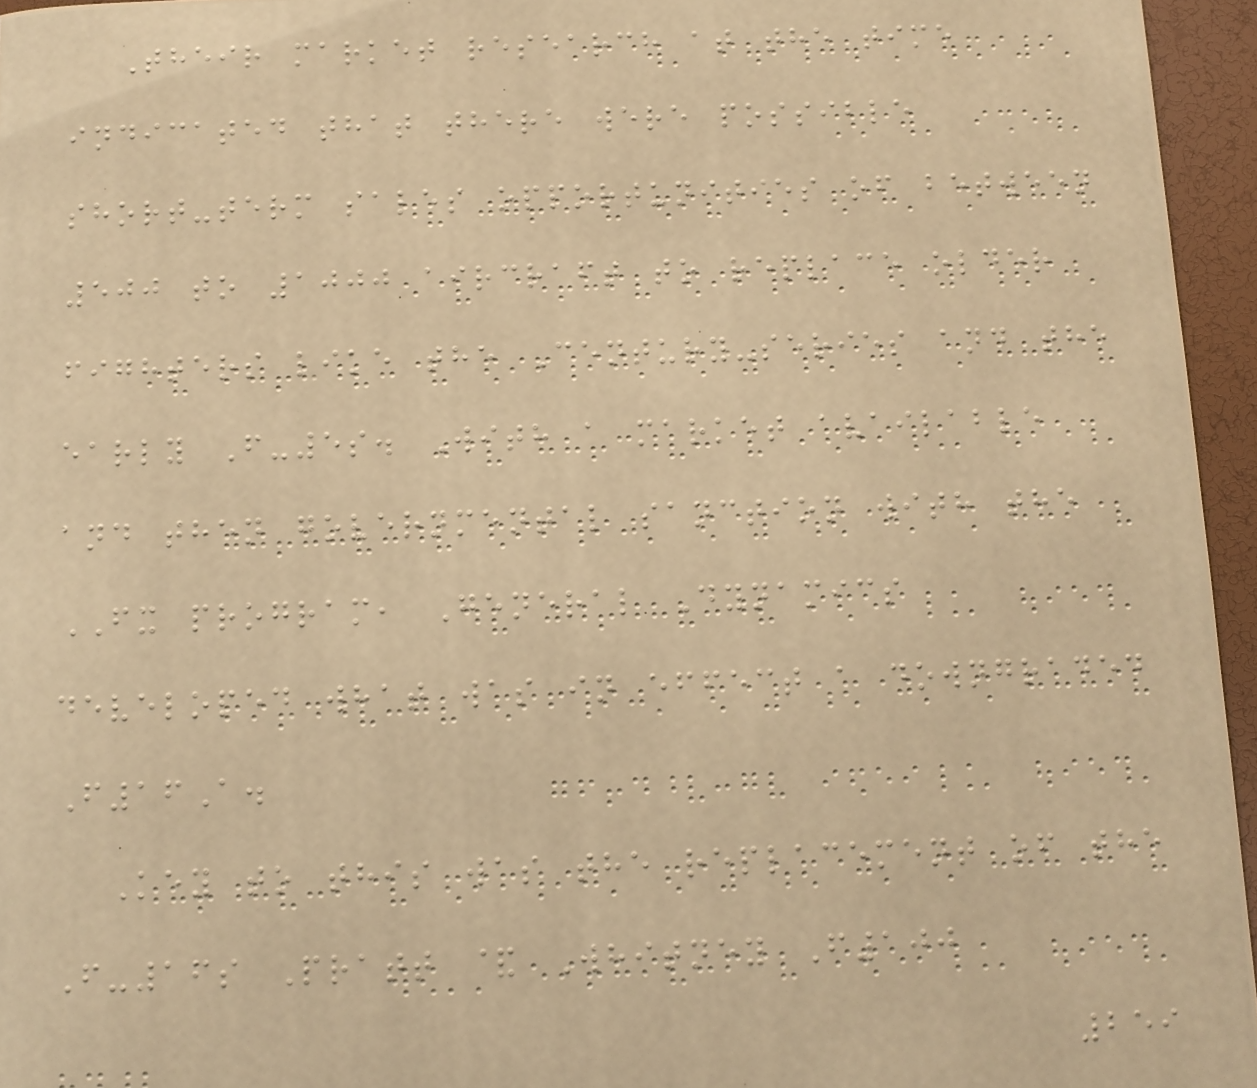Their market research at the time
indicated that there were possible
short-term sales opportunities of between
500 to 1000 aircraft to replace older
fighters like the Century-series and the
early F-5s. With a market available
and then governmental sanction with the
FX program, General Dynamics
developed what was in effect a downgraded
F16A.
Key to this was the replacement of the
F-16s Pratt & Whitney F100
259
